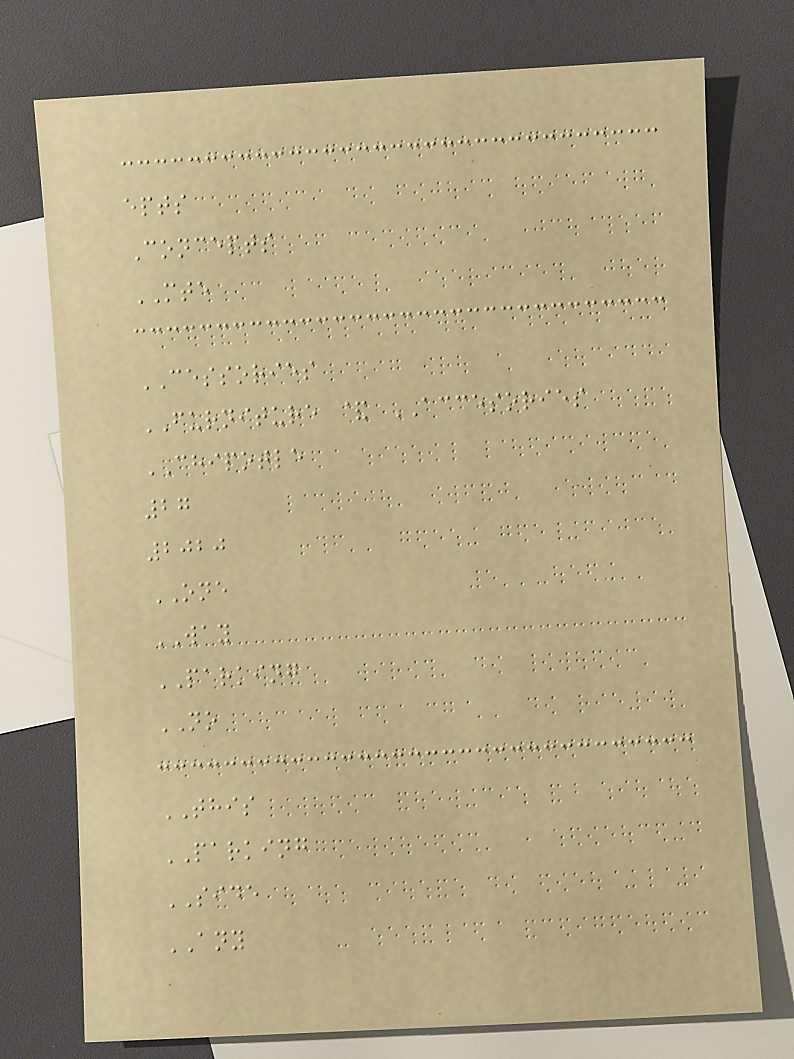epts
Concepts
MTE
CESSORIES
FURNITURE & ACCESORIES
CHIPOTLE
27
2020
ONE
WAY
PARKING
NO
THIS
PARKING
SIDE
ANY
